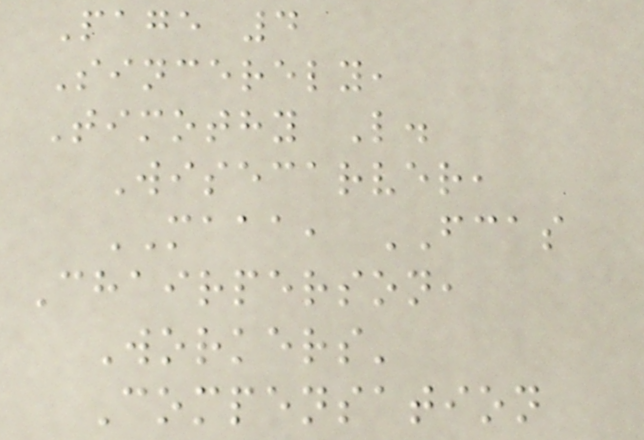Page 4
Sincerely,
Timothy L.
Wisecarver,
MAAA, FCAS
Chairperson,
Workers'
Compensation
